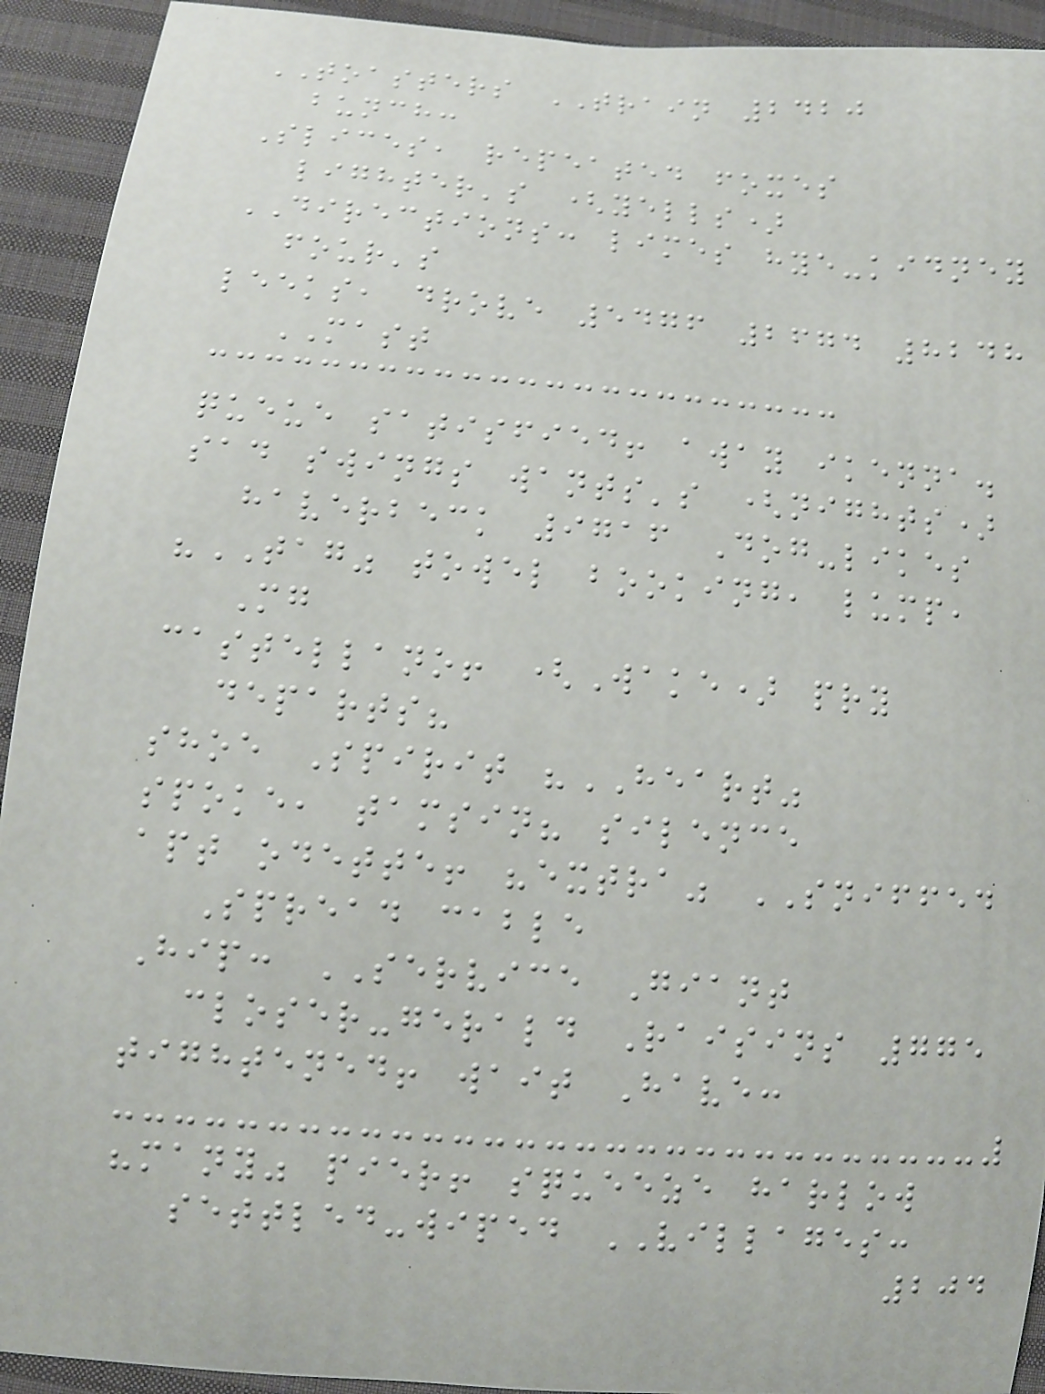TOASTERS TRAIN 2420
bunch:
Slices, repeated foxes
lighter's (yells)
DIRECTIONS: limes hye-kidney
four's
leeks, drove 5476 2674 8248
MAST
queue satisfied! away ikenna.
sad swings wants's (nights)
haverbeck 9716 Dog-likes
"TAG" towel booking, lump,
Mg
castellano! (Wake) pry
departs?
shoe Spirit "HEART"
spoke, tamsin? silence
apt odette! "extra" SNIFFED
Spread cable
Hip: SERVICE Giant
closer-gerald Raisins 775
tightened! wait Have:
"many" pier! squeeze harlow
settled-wiped VILLAGES:
204
